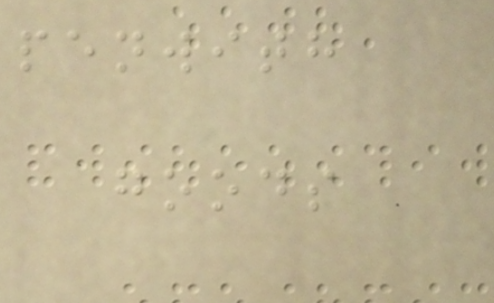penwith
goods
